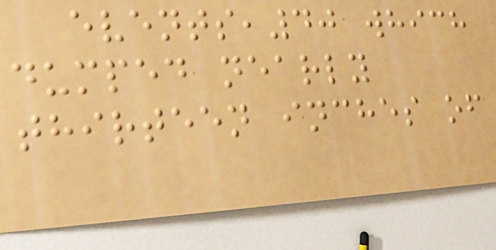events,40 which
dumped nearly
thirteen inches of
